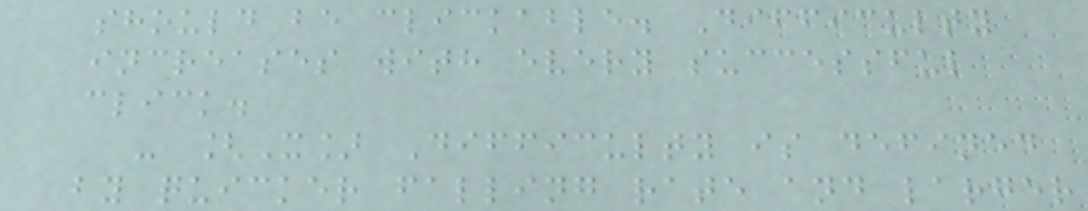should be clickable. Difficulty
increases with every successful
click.
- [X] Difficulty is defined
by quicker falling rate and larger
